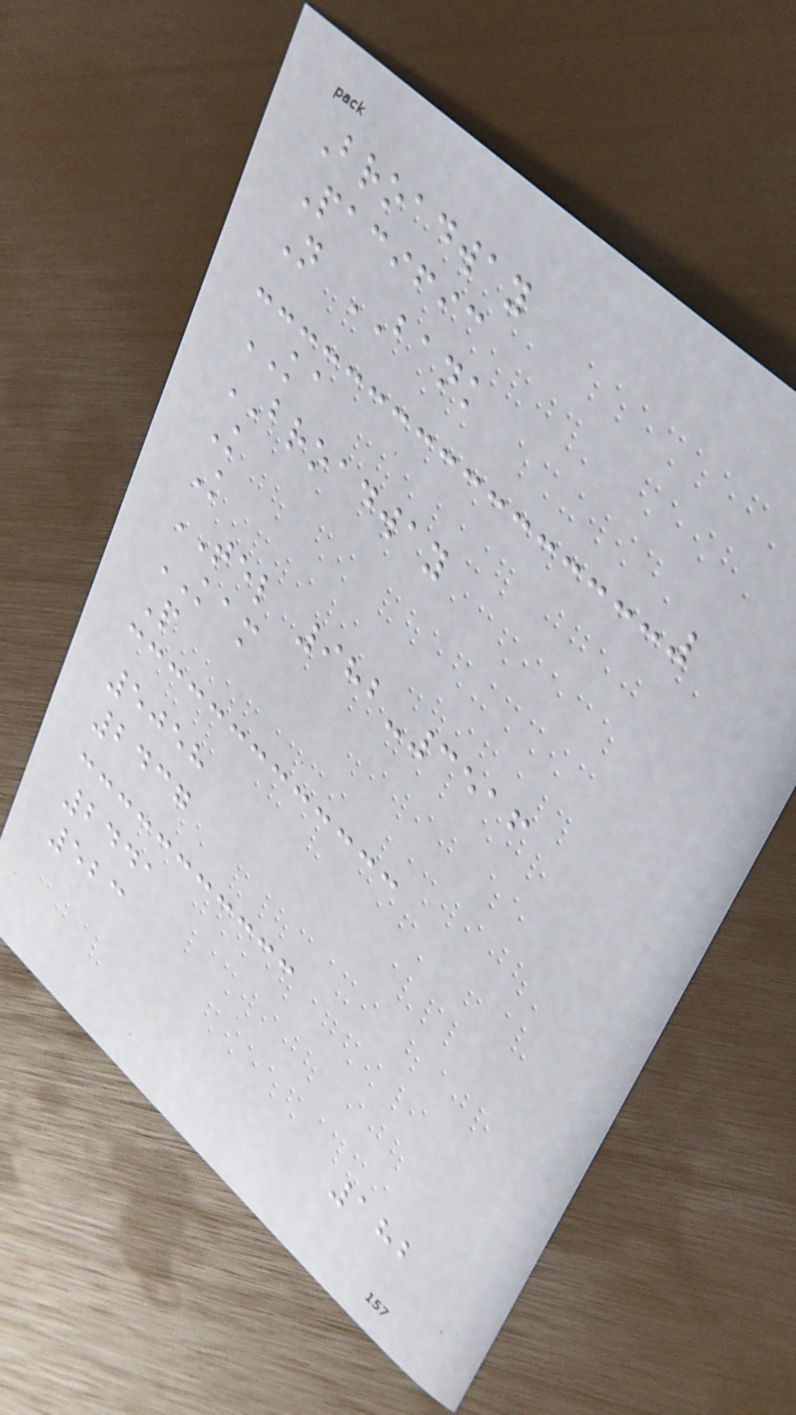Broadway
Pacific
N BANK
KA
BROADWAY
K
K
TEL 982-3516
KAM
P
5058
2437
2441
523
182
